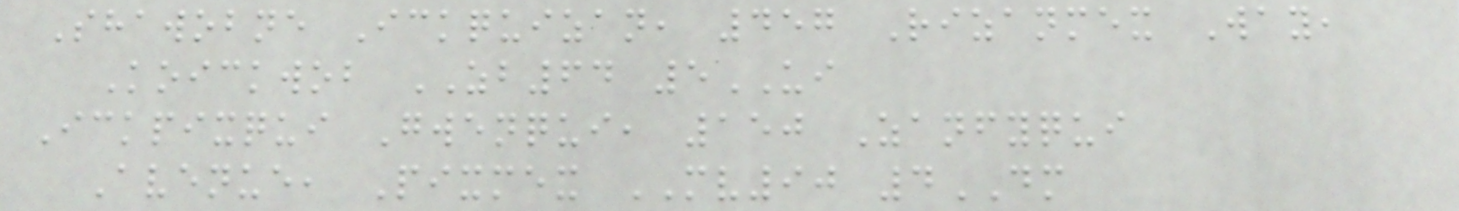Shawobne Ickquizan, 457 Rizanmex Way,
Koickwob ZB64 5UI
Ickpixqui Gwenqui, 150 Zanfyqui
Avenue, Pixmex MV90 4DM
